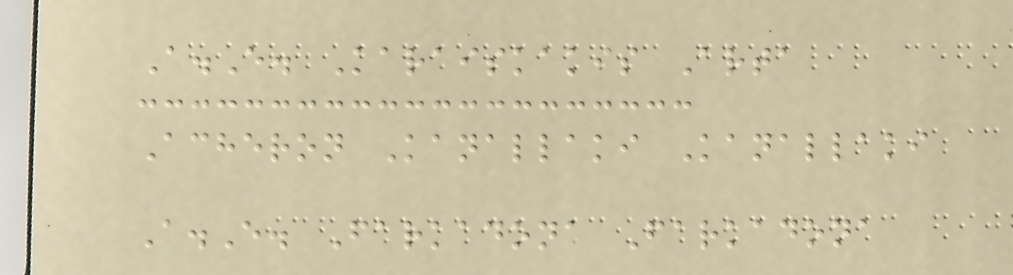A.E. Karaiskakis Arta
Acheron Kanallaki Kanallaki
A.E. Farkadona Farkadona
